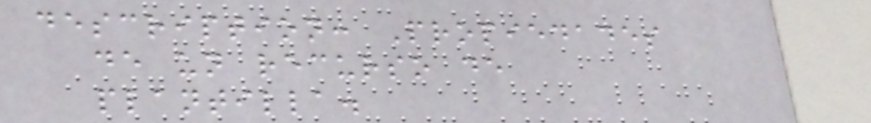description: Propiedades
de un recurso de
plantilla.
